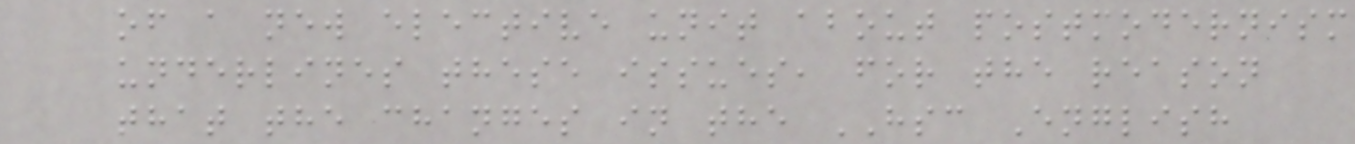of a new elective unit about postmodernism
underlines these issues, for the reason
that the changes in the HSC English
